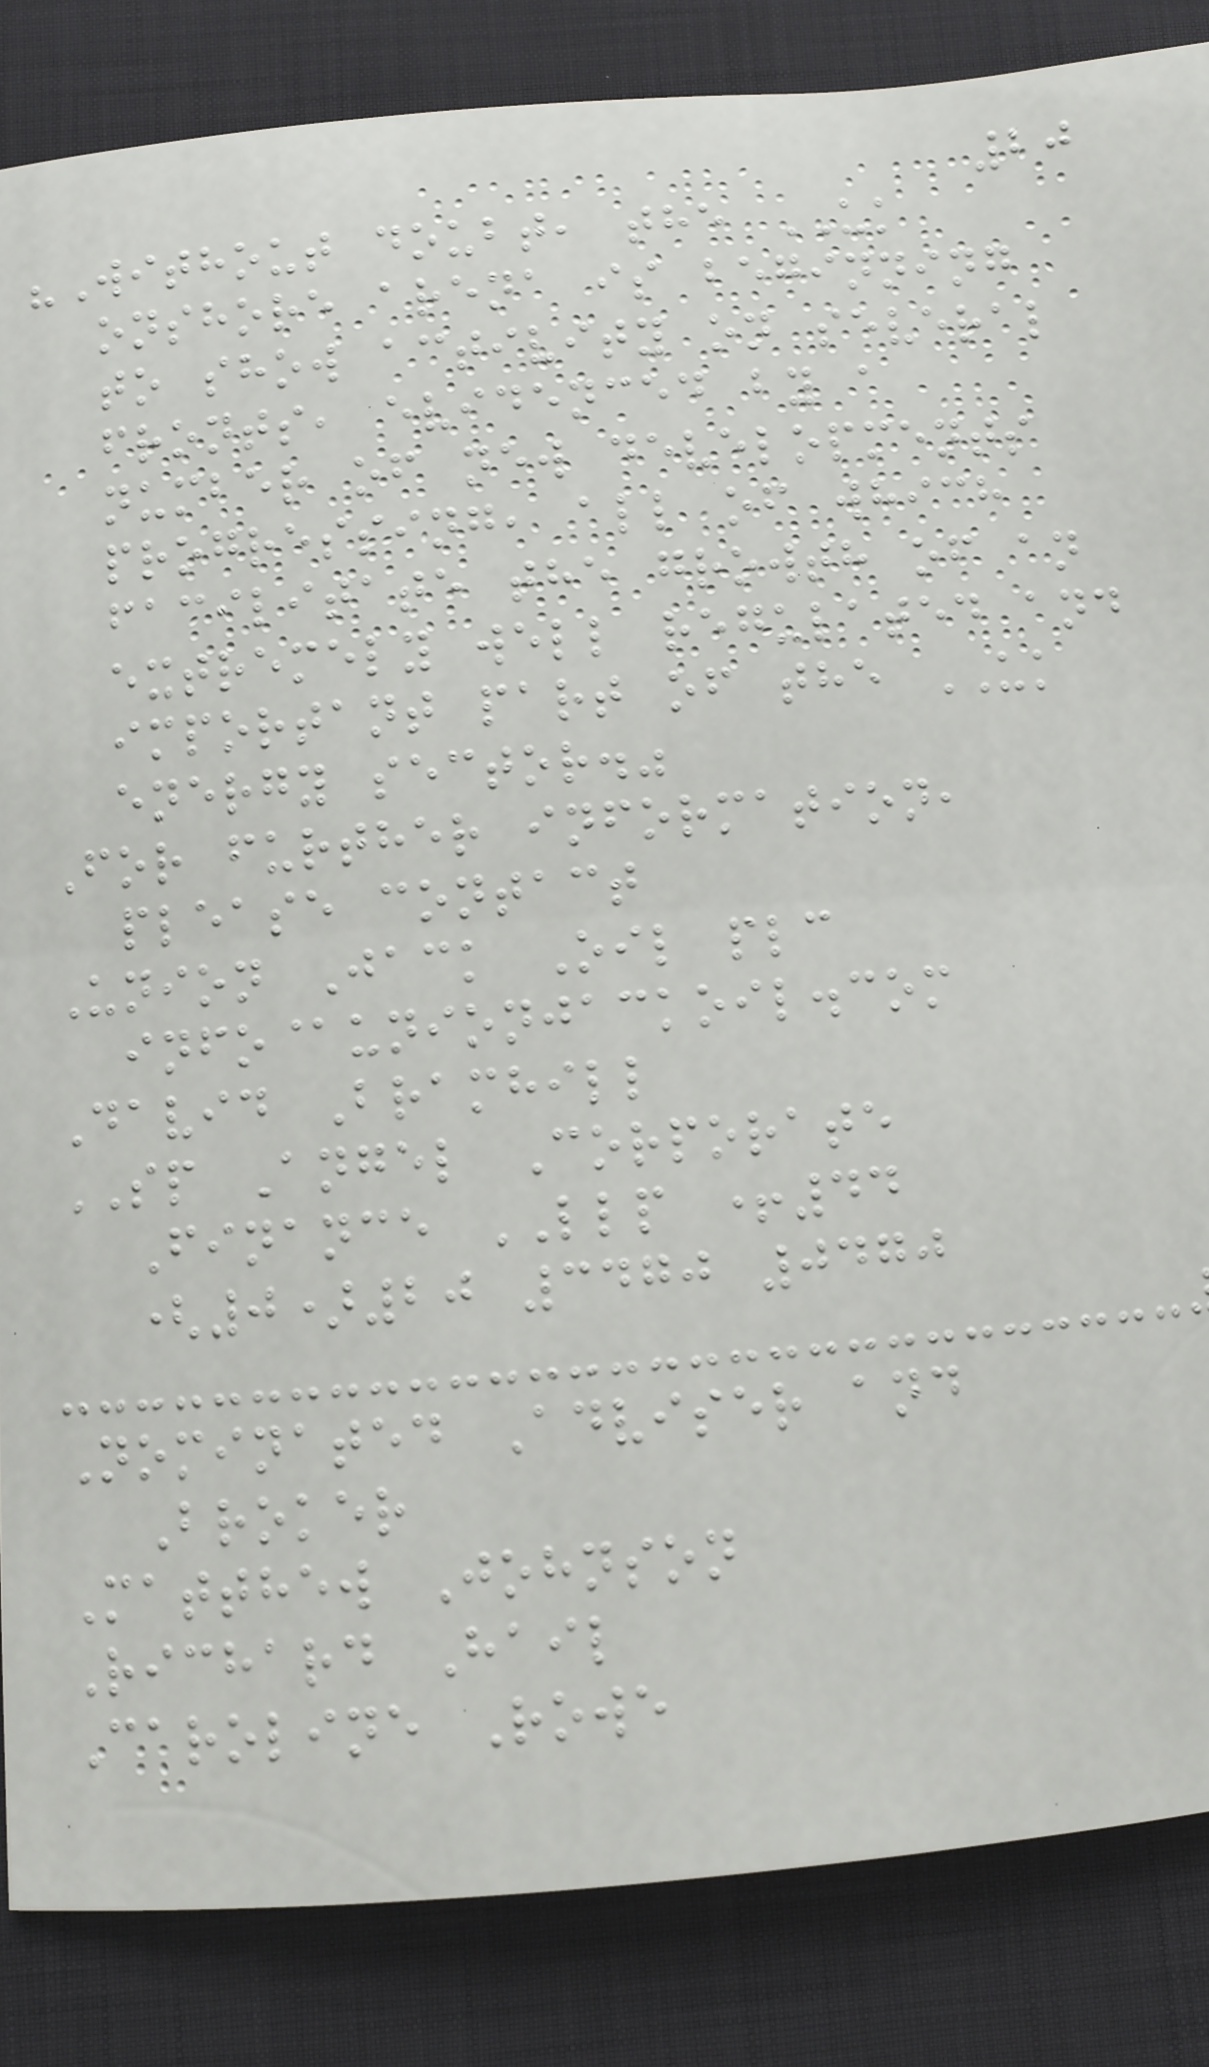20
"Without doubt, the UK
onshore arena is beginning
to show activity on several
fronts, evidenced by a
number of new developments
progressing, all of which
facilitate the growth of an
extremely well regulated and
important part of the UK
energy sector."
For further information,
please contact
Union Jack Oil plc
info@unionjackoil.com
David Bramhill
SP Angel Corporate
Finance LLP +44
(0)20 3470 0470
Nominated Adviser and
Broker
Matthew Johnson
Richard Hail
Caroline Rowe
